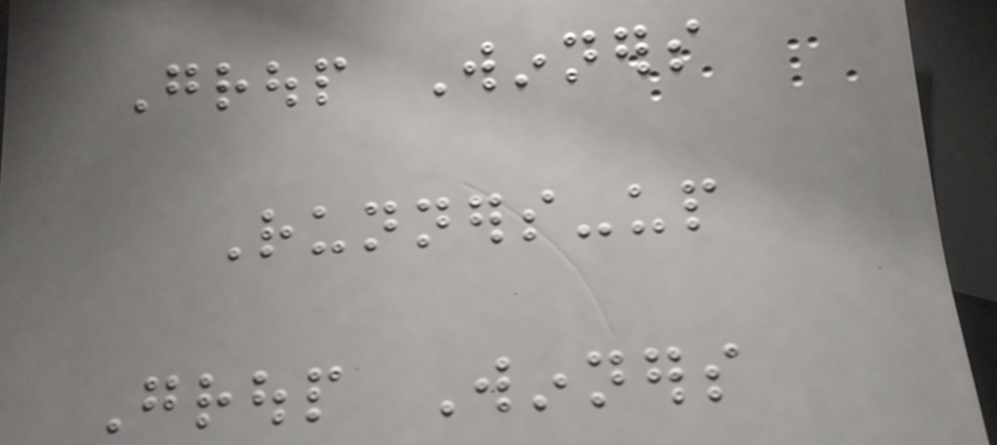Group Winners
Runners-up
Group Winners
